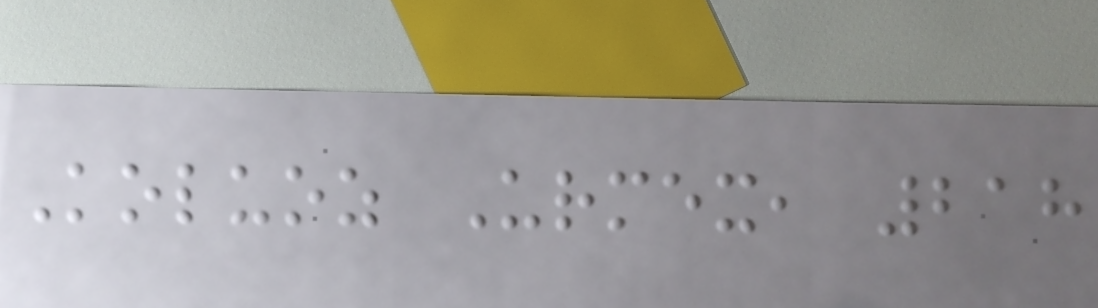Koluoz Urmex, 218
